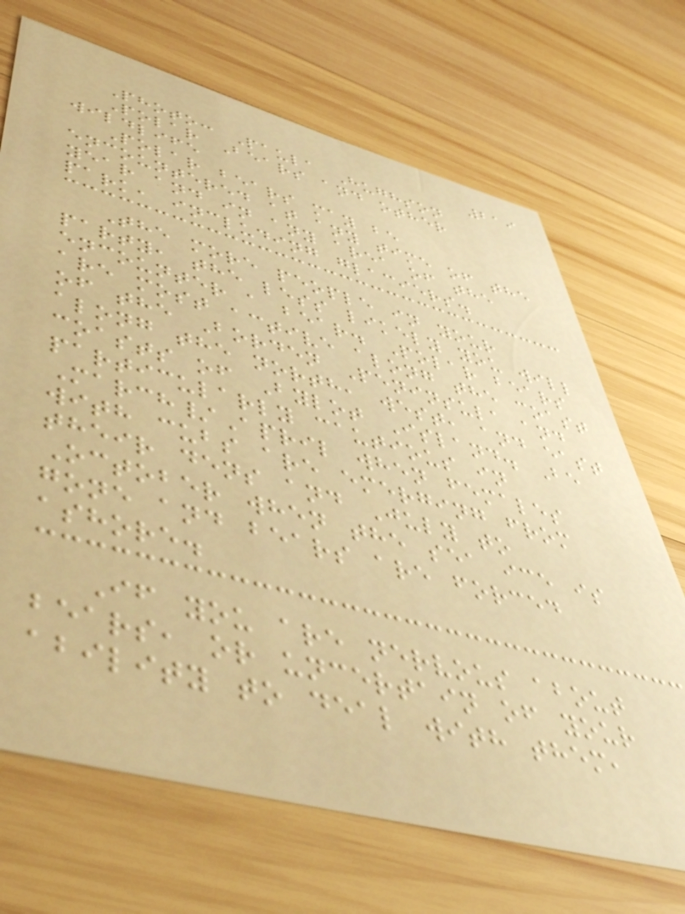219
Photo: Paula Hughson
Polar Bears and other
wildlife
Polar bears may be
encountered at any time of the
year and in any area of the
park, including glaciers.
The more people in your
party, the less likely you will
encounter a bear. Polar bears
are most active along the coast
of the Borden Peninsula and
along the north, west, and east
coasts of Bylot Island. Be
particularly cautious in
March/April when females
with cubs are emerging from
their dens and July to
October when the sea ice is
gone and bears are forced
ashore.
If you are nervous about
bears, or uncertain of your
ability to deal with them,
